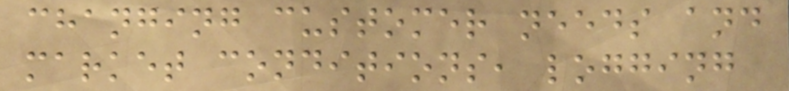changing customer needs and
market conditions, logging
